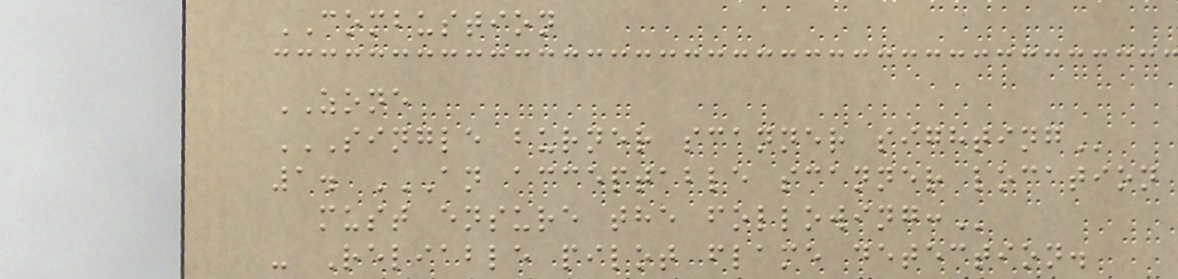COMBUSTION
ZONE
SINGLE BURNER SCANNER SIGHTING
1. AN ACCEPTABLE SCANNER LOCATION
MUST ENSURE THE FOLLOWING:
- Reliable pilot flame detection.
